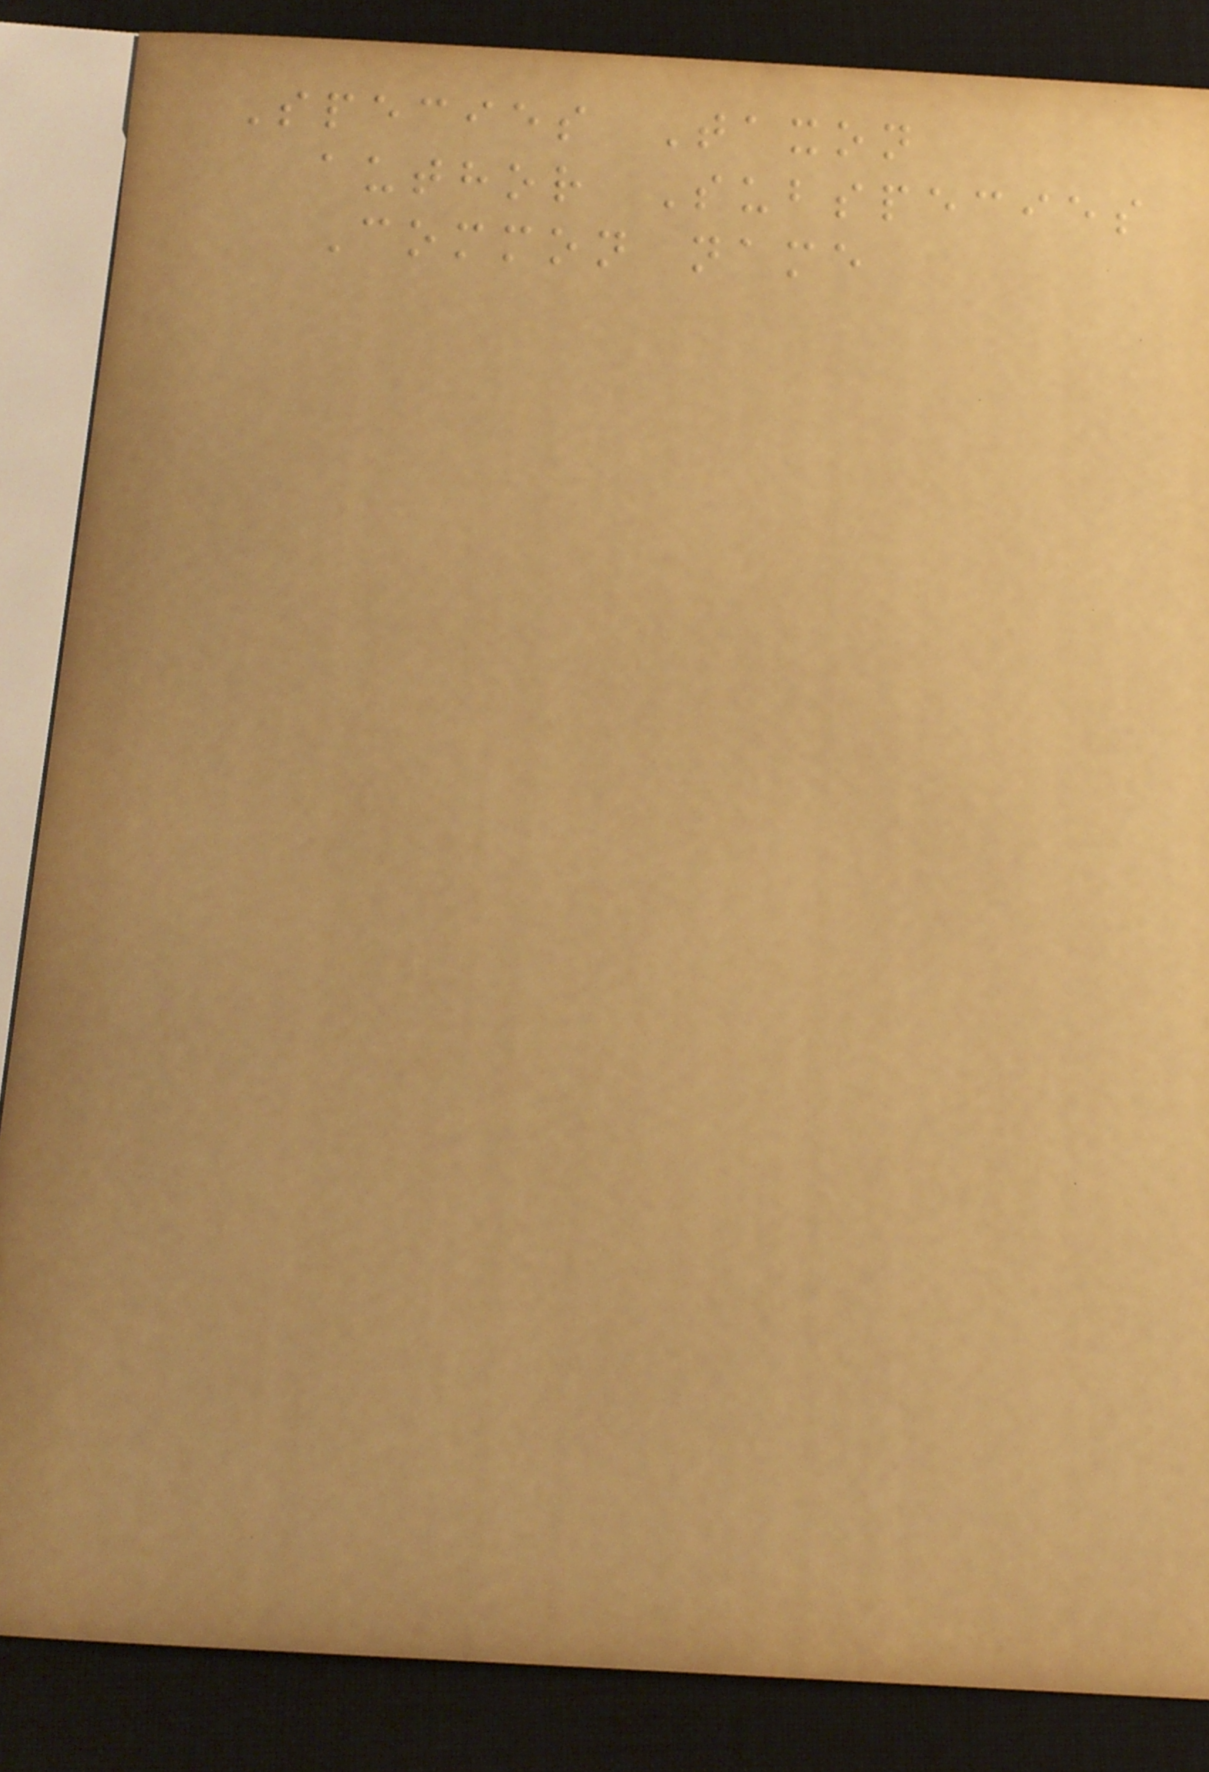Species Taxon
author Subspecies
Common name
